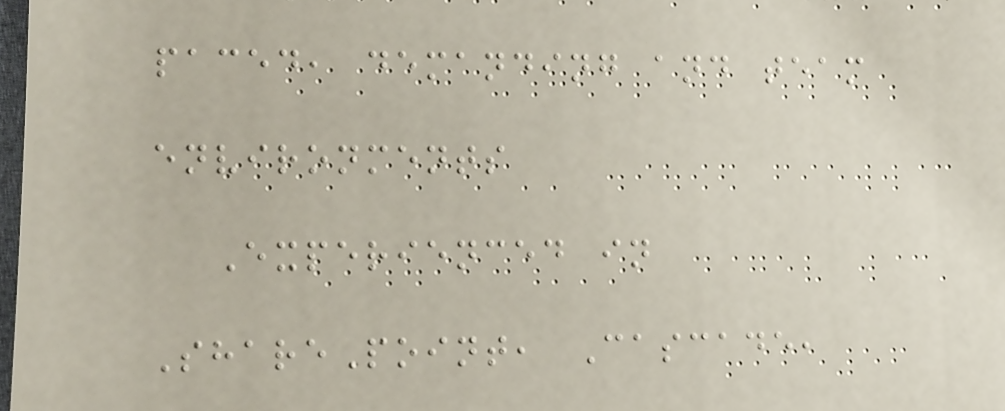paced, demanding and team
environments
Experienced in
SharePoint, Cascade,
